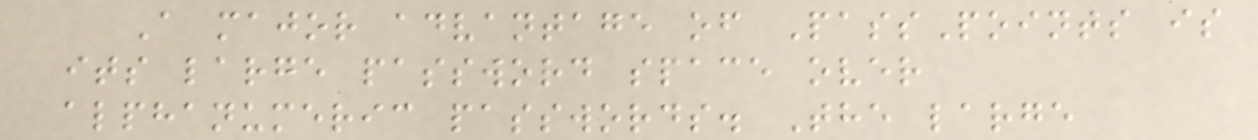A major advantage of PassPoints is
its large password space over
alphanumeric passwords. The large
